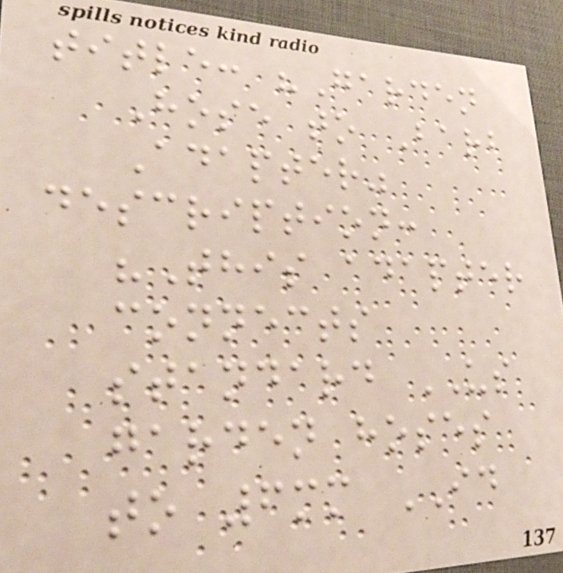title: "Garden
Hose to Barb
Adapter"
description:
"This adapter
connects
standard US
garden hoses
to 6mm ID
